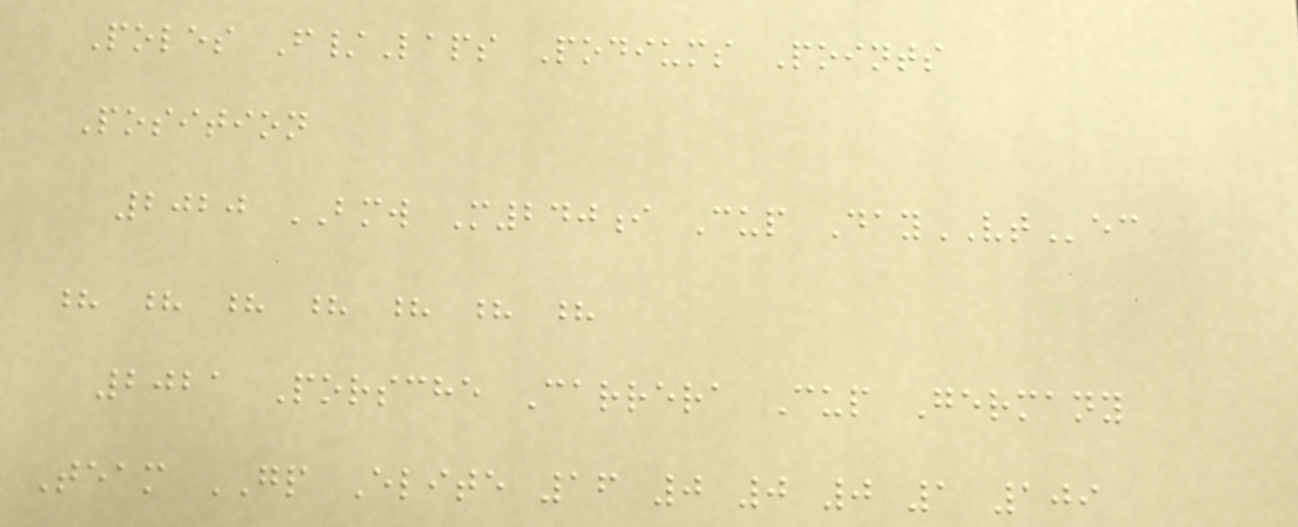Poles F/Laps Podiums Points
Position
2020 BMW M240i Cup DayVTec
? ? ? ? ? ? ?
2021 Porsche Carrera Cup Germany
Team GP Elite 16 0 0 0 1 109
